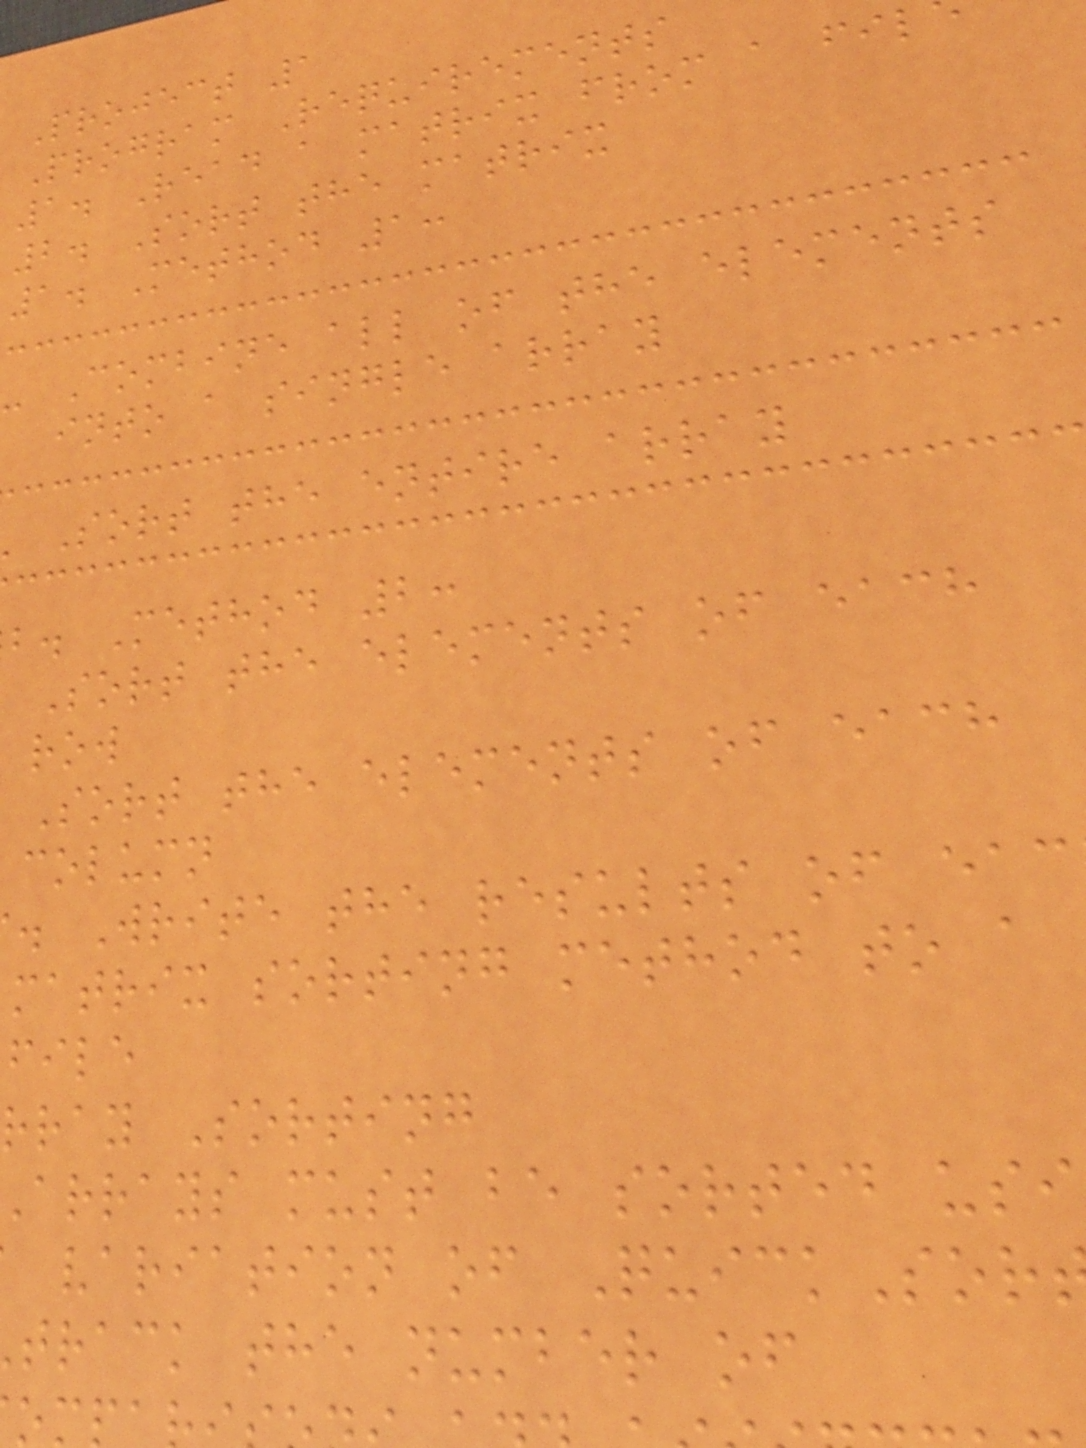Project 1
Program Requirements
1. Read a matrix from a fil
2. Sort the matrix
1. Method 1:
- Combine all of the elements
into a single array
Sort the entire array
b. Method 2:
Sort the elements of each
row
Sort the elements of each
column
. Write the results of eac
matrix sorting method to a
file
rray Sorting
arrays must be sorted usi
variation of QuickSor
track the number of
